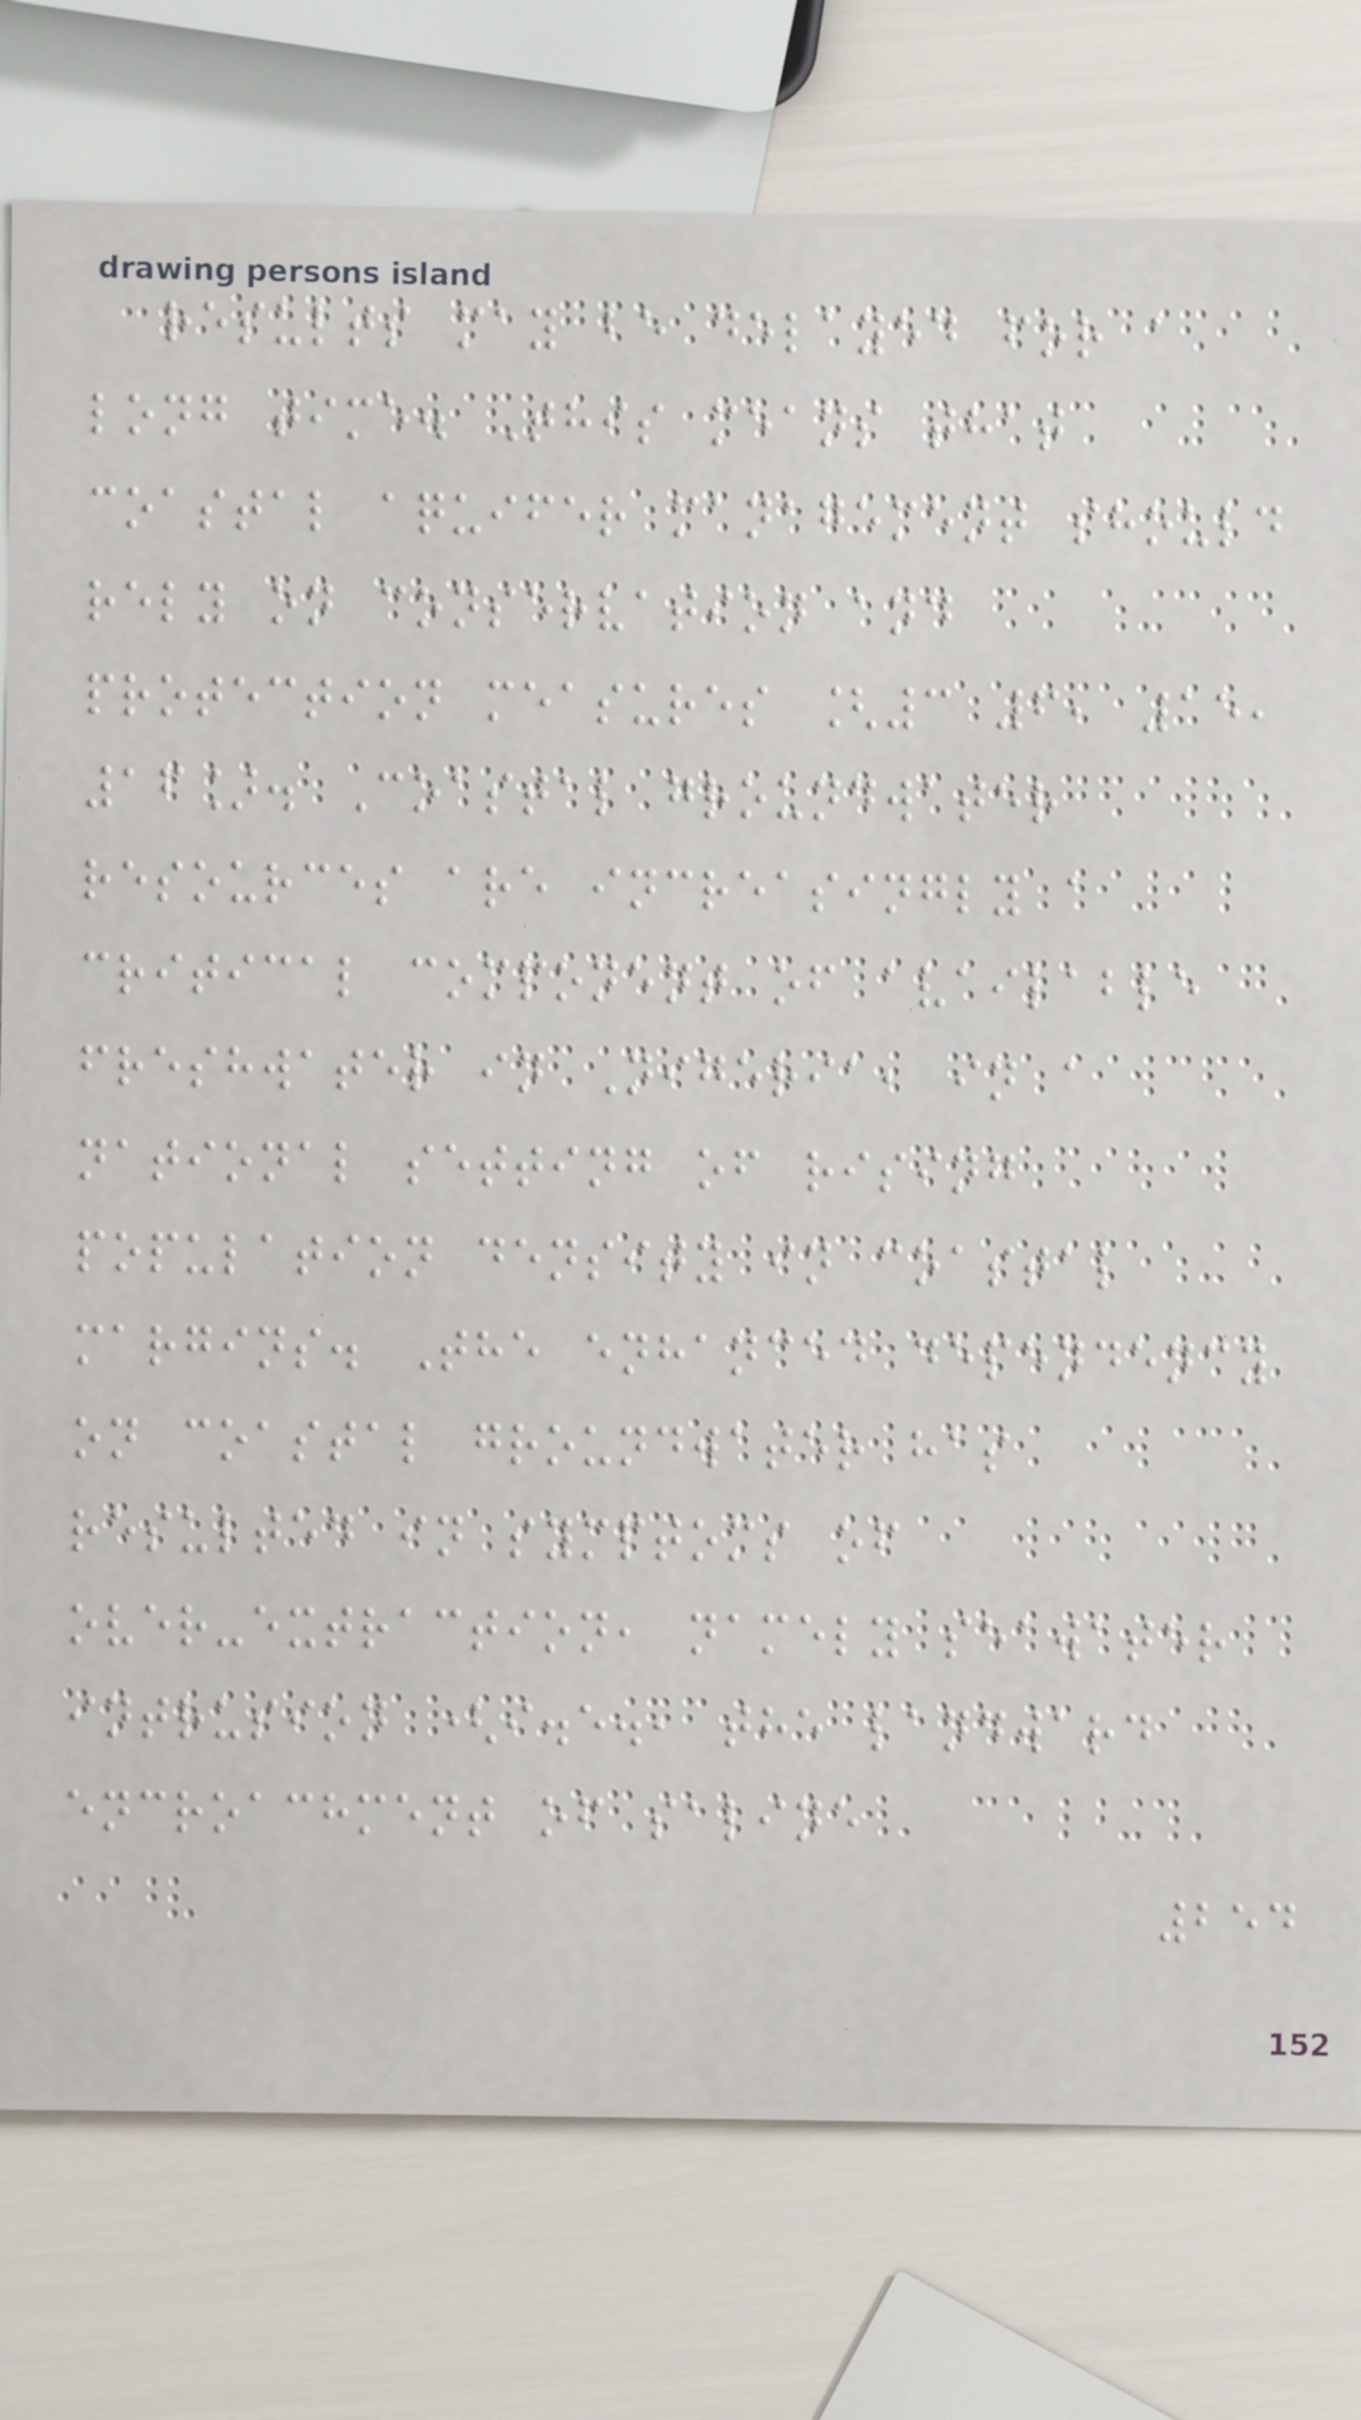results may be delayed for a
long time. This means that
coastal aquifer management should
rely on conservation and
protection measures [3 6, 15,
16]. Coastal groundwater
resources are increasingly a
critical component of available
freshwater in Nigeria, in a
national setting of rising
population density in coastal
margins. The enhanced dependency
on coastal groundwater has
resulted in symptoms of
over-extraction, namely seawater
intrusion (i.e., the landward
encroachment of saline
254
